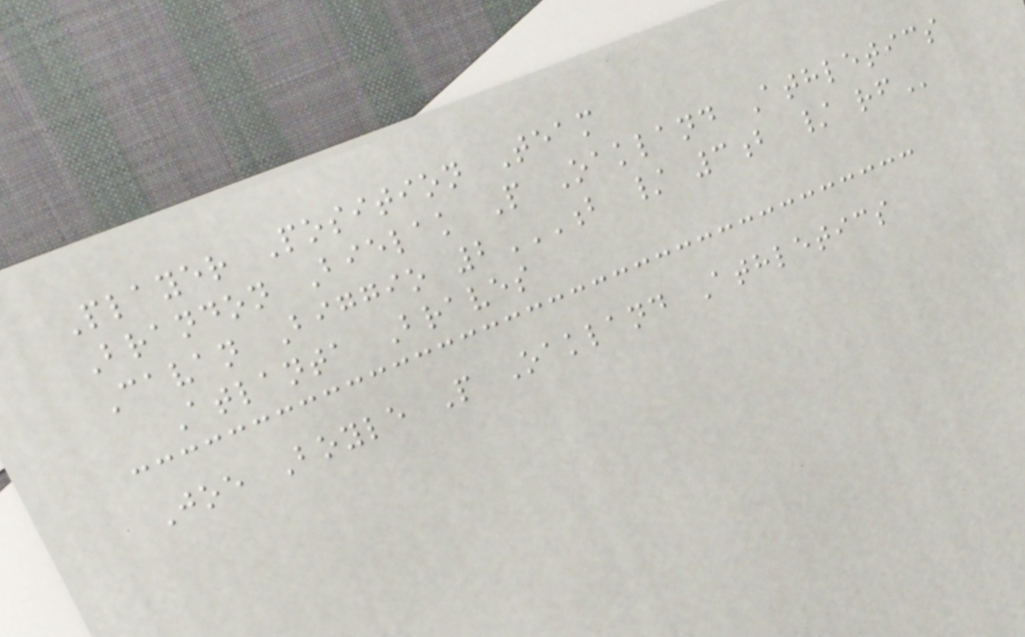Player Position Team
Brandon Bielak P Oakland Athletics
Cavan Biggio 2B / 3B / RF
Atlanta Braves
Joe Boyle P Oakland Athletics
